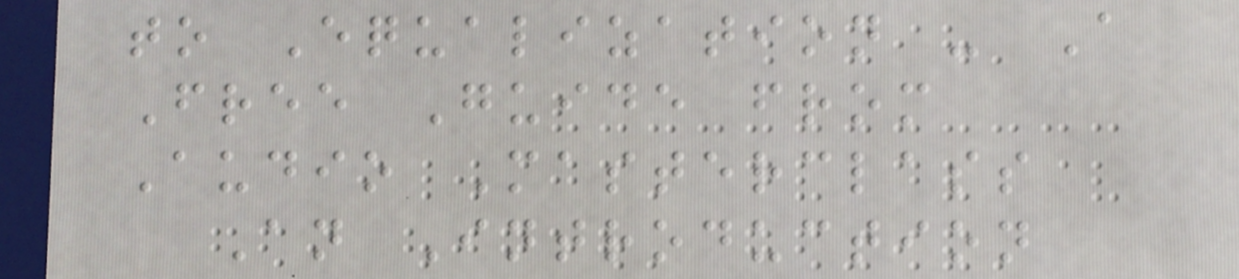to Equalization - A
Free Guide from
Audio Masterclass
An Introduction
